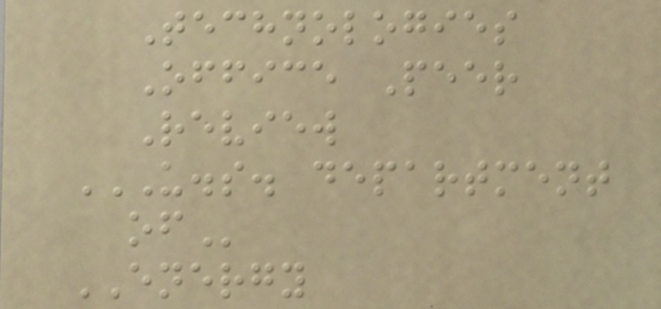Technologies
Office Peer
Review
U.S. DEPARTMENT
OF
ENERGY
